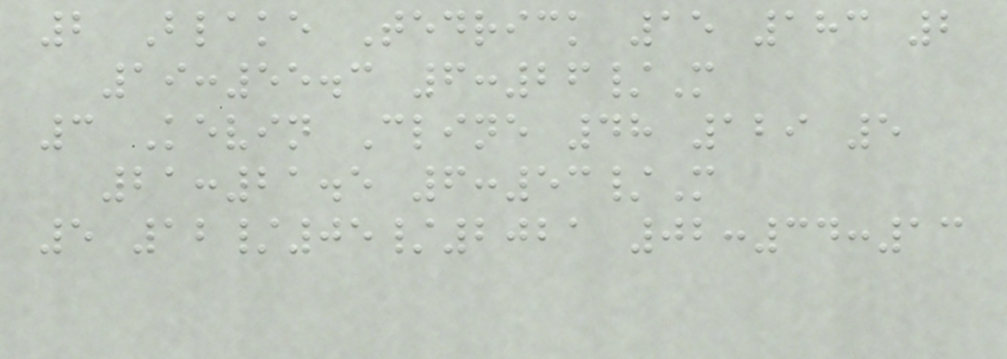2 Blake Tedrick 15 183 2
19:55.3 6:26/M
3 Kevin Cline 48 129 5
21:21.5 6:53/M
5 12/05/2021 02:34:13
